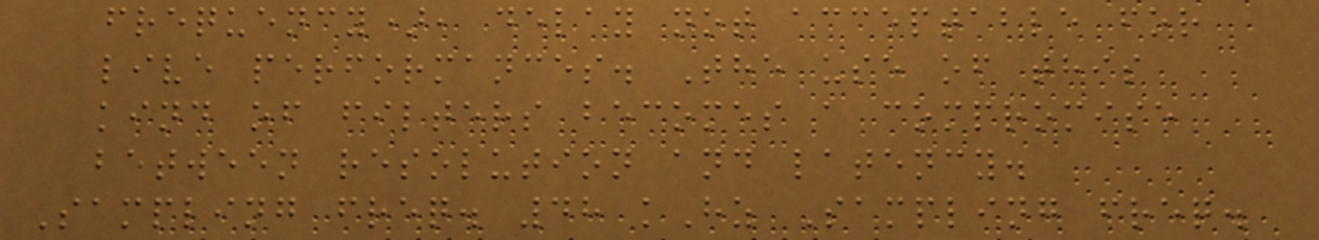frequency), delay not acceptable for
live performances. The use of this
kind of filters becomes a compromise
between resolution and latency.
Sampling freq. 48 kHz Sampling freq.
